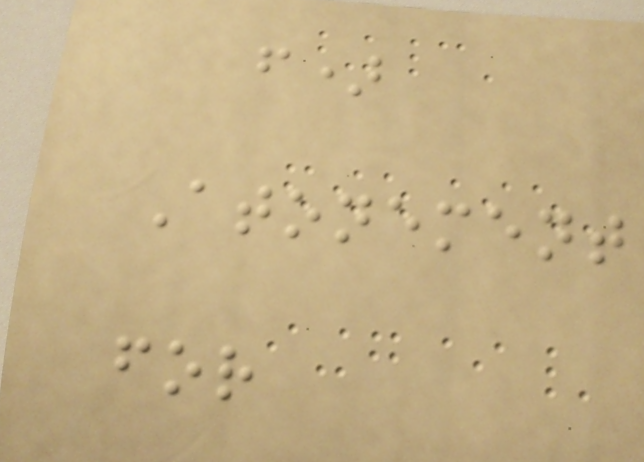f)
Atonement
for
